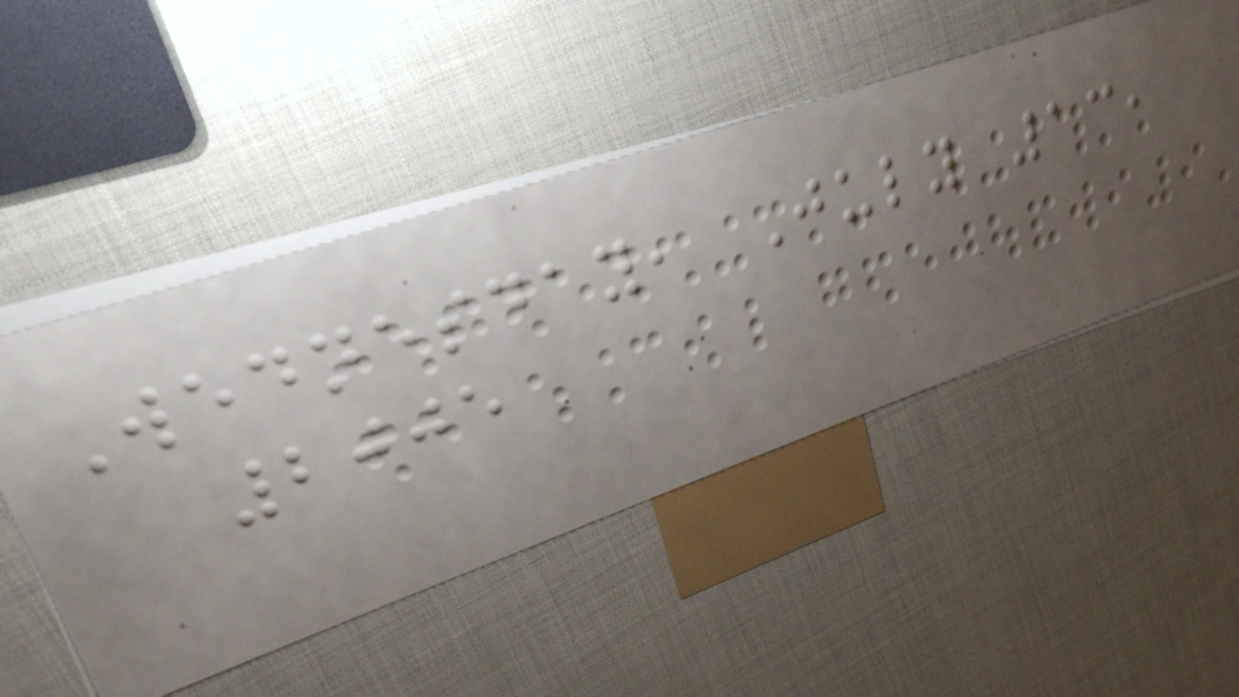Wednesday, July 13,
2005
